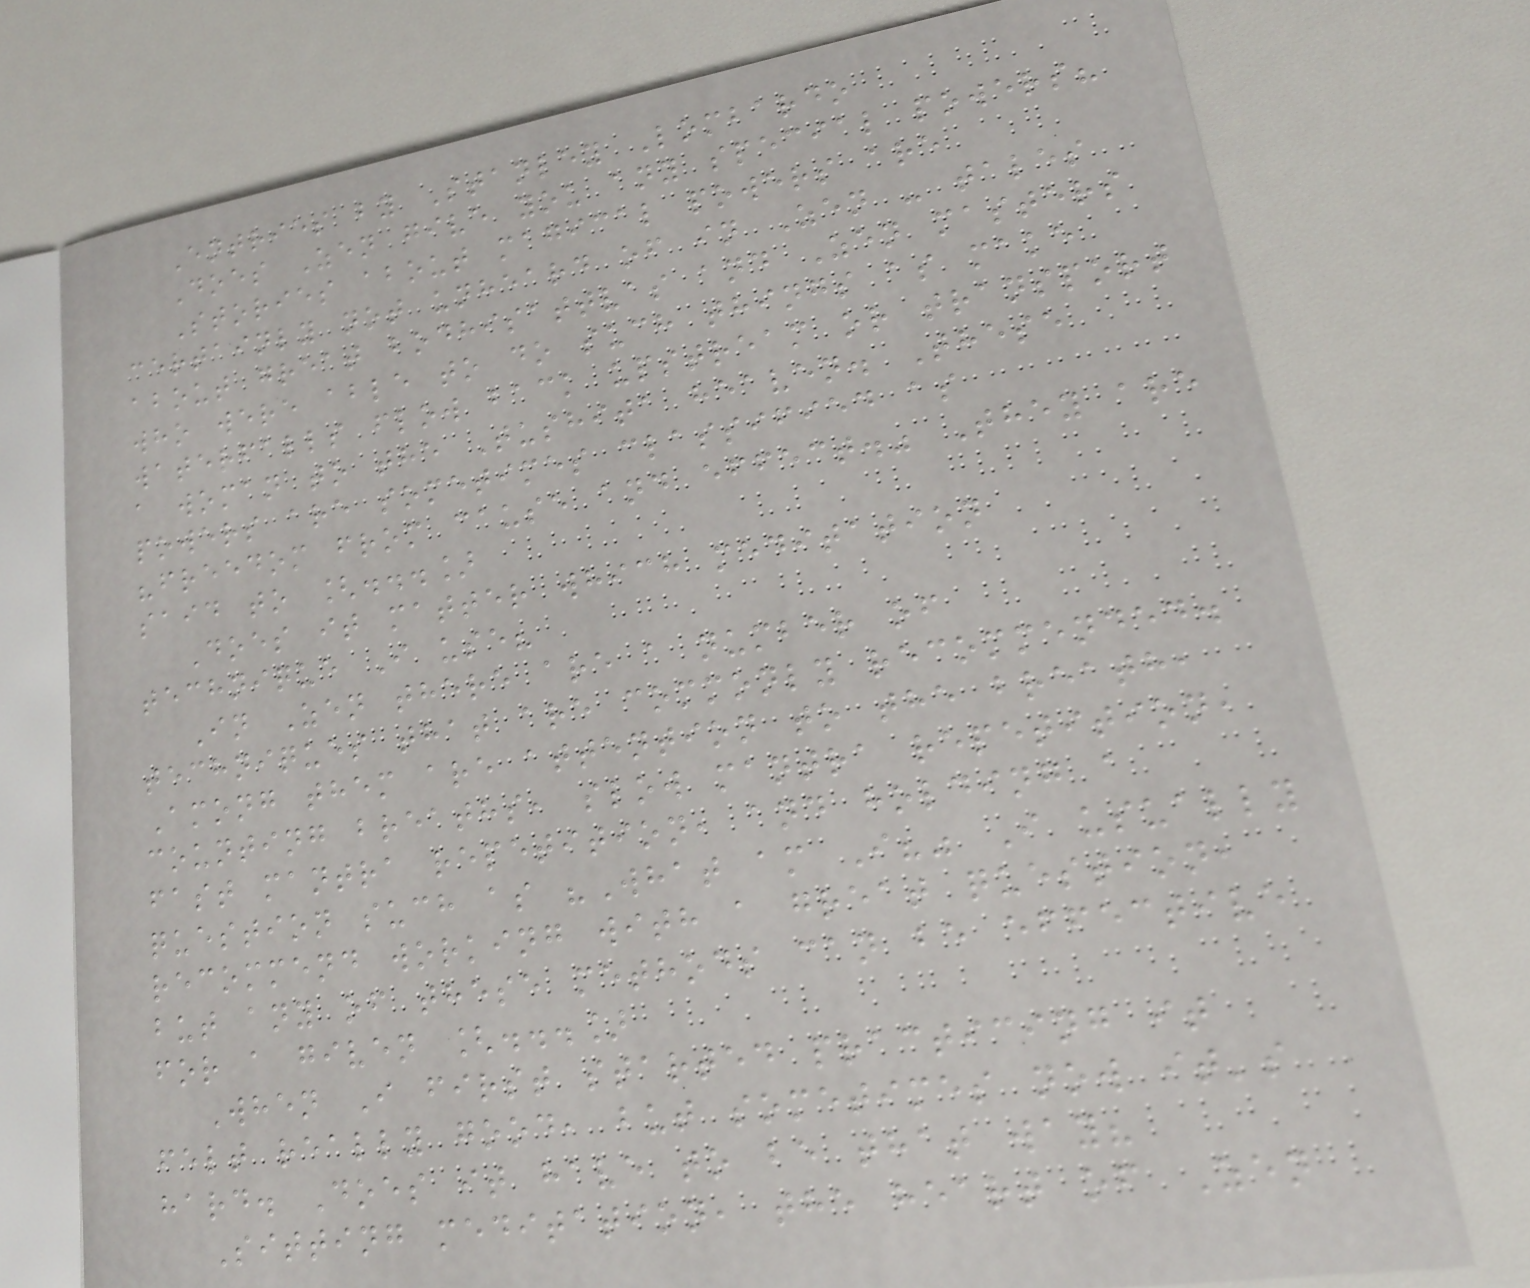Entries by Stanley Lombardo
Does Zen give you any special powers?
Stories about magical powers are
certainly not unheard of in Zen - tales
about great bodhisattvas and Zen masters
who were able to do such things as make
waterfalls flow back upstream or transport
a woman to the Tushita heaven. These
powers are sometimes classified as
"freedom from cause and effect." They are
said to [...]
Does it matter which meditation
technique I use?
In Zen there are a number of
techniques that are commonly recommended.
Among them are attention to the breath,
counting breaths, slow mantra repetition,
fast mantra repetition, and holding a
question such as "What am I?" I usually
recommend working with a great question,
but any of these methods can be effective
for a given [...]
When I first started practicing it
felt really good, but sometimes now it's
hard. Does it have to be that way?
Sitting meditation, the heart of Zen
